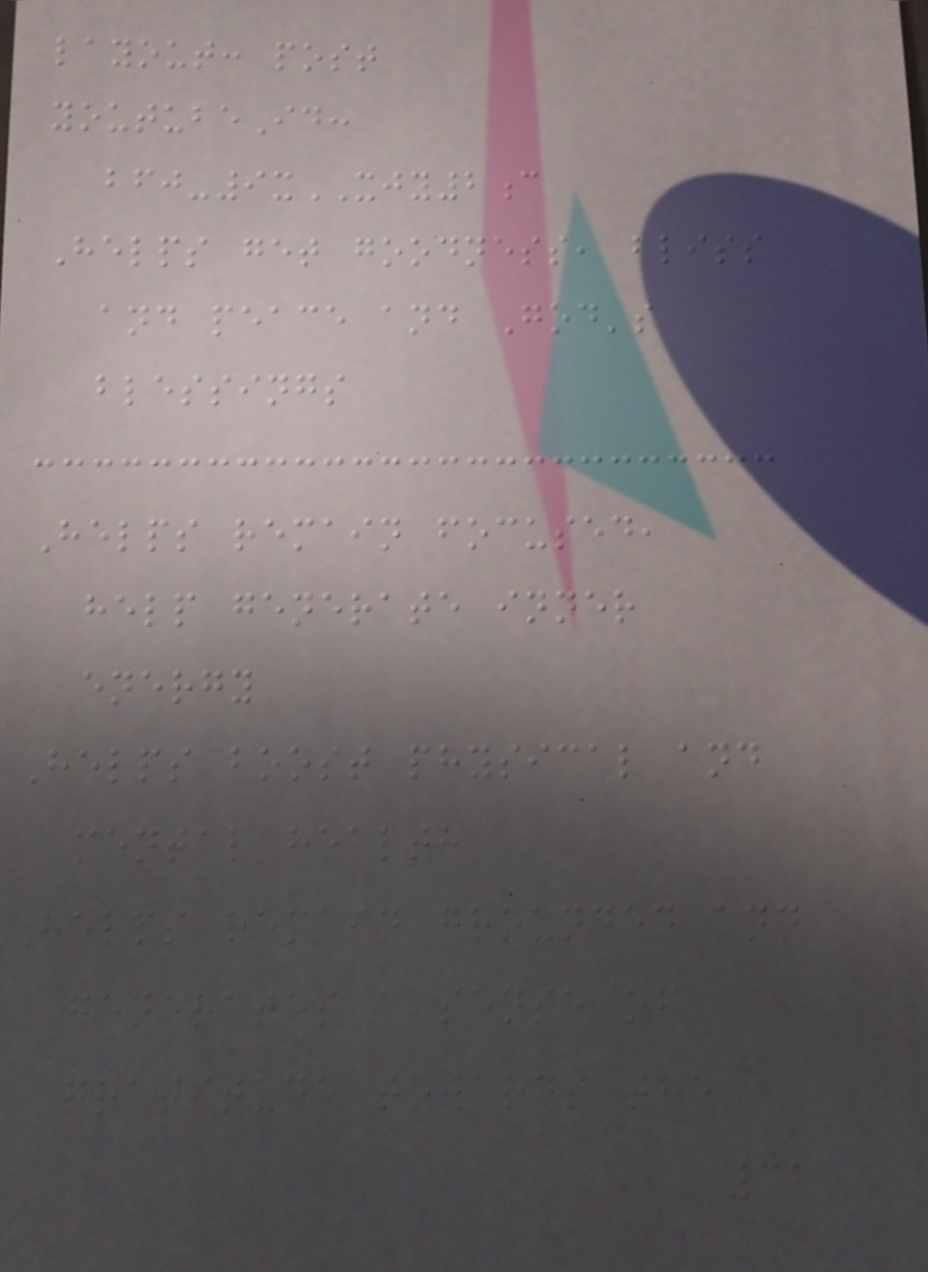layout: post
youtubeId:
bfj-9xXJY2c
Helps get goodness, bliss
and peace and God's
blessings
Helps remain focused,
help generate inner
energy
Helps boost physical and
mental health
Helps remain grounded and
generates a sense of
gratitude towards the
32
